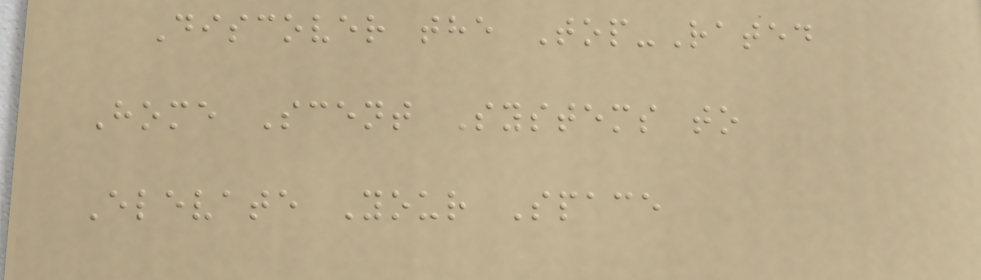Discover the Top-Rated
Home Scent Systems to
Elevate Your Space
